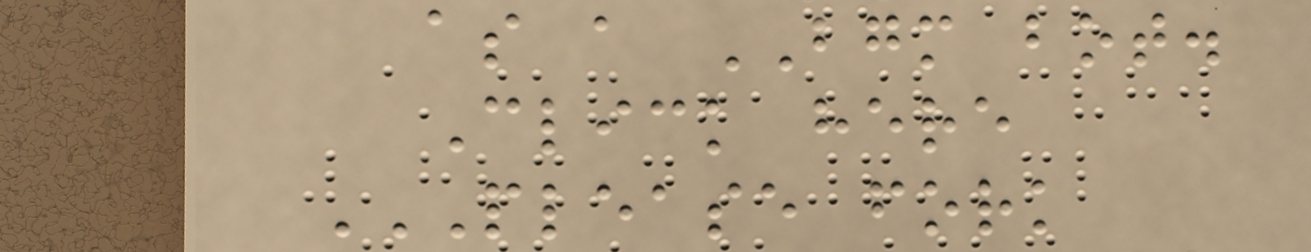as a BGM bot.
Click here
PLEASE FORK
